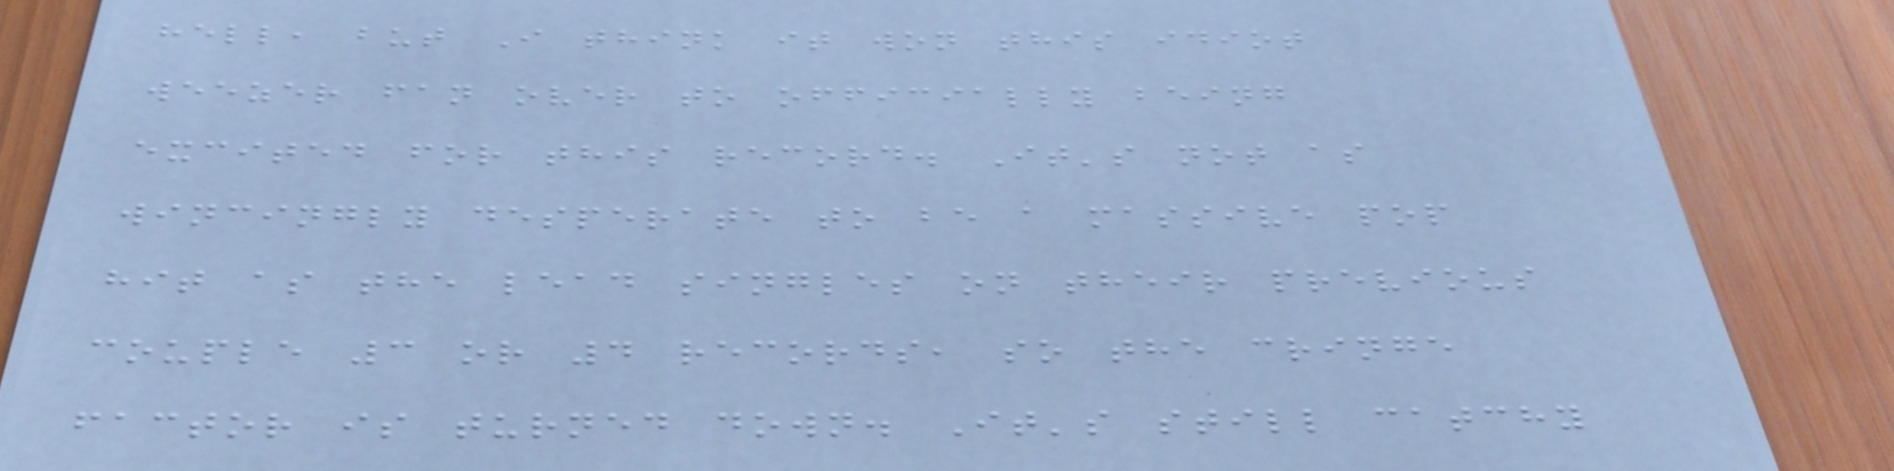hell, but I think it won this idiot
weezer fan over to officially being
excited for this record. It's not as
wincingly desperate to be a massive pop
hit as the lead singles on their previous
couple 3 or 4 records, so the cringe
factor is turned down. It's still catchy
